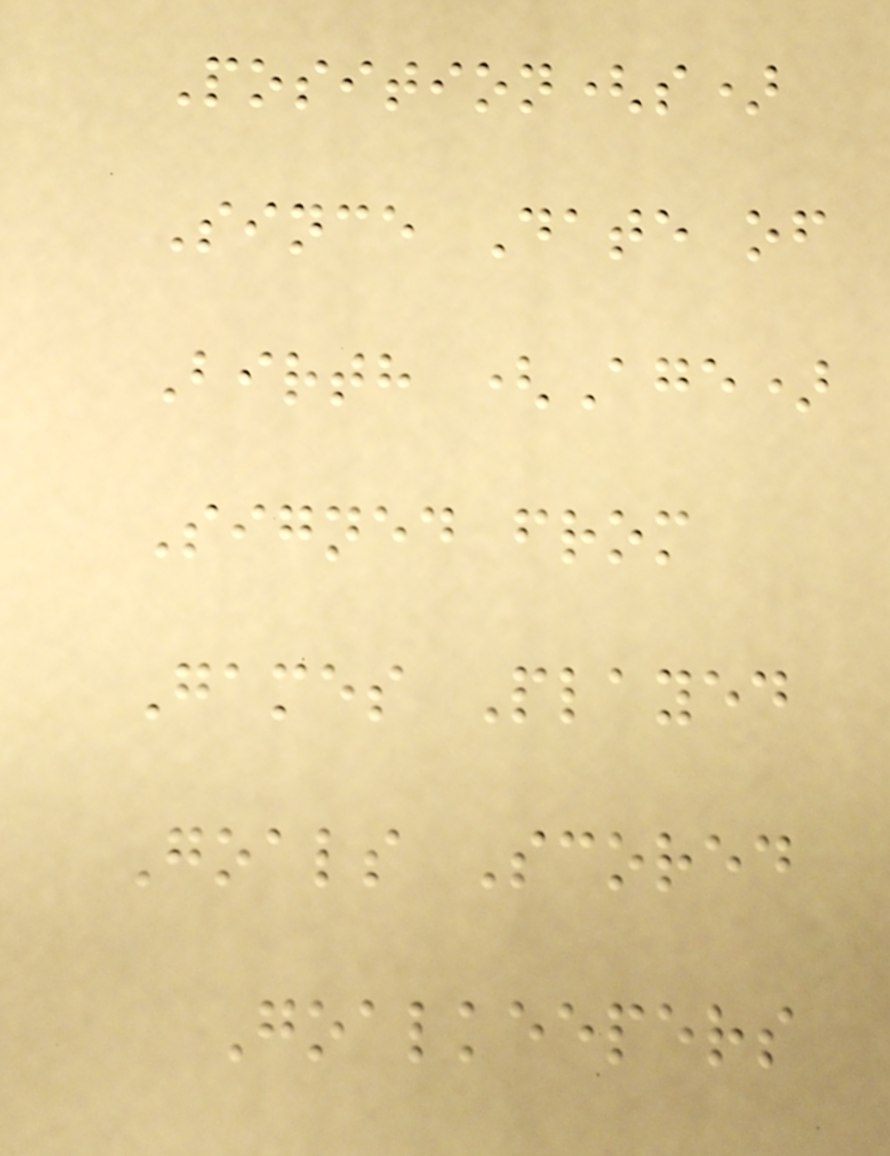Position(s)
Since Date of
Birth (Age)
Signed from
Games Played
Goals Scored
Goalkeepers
